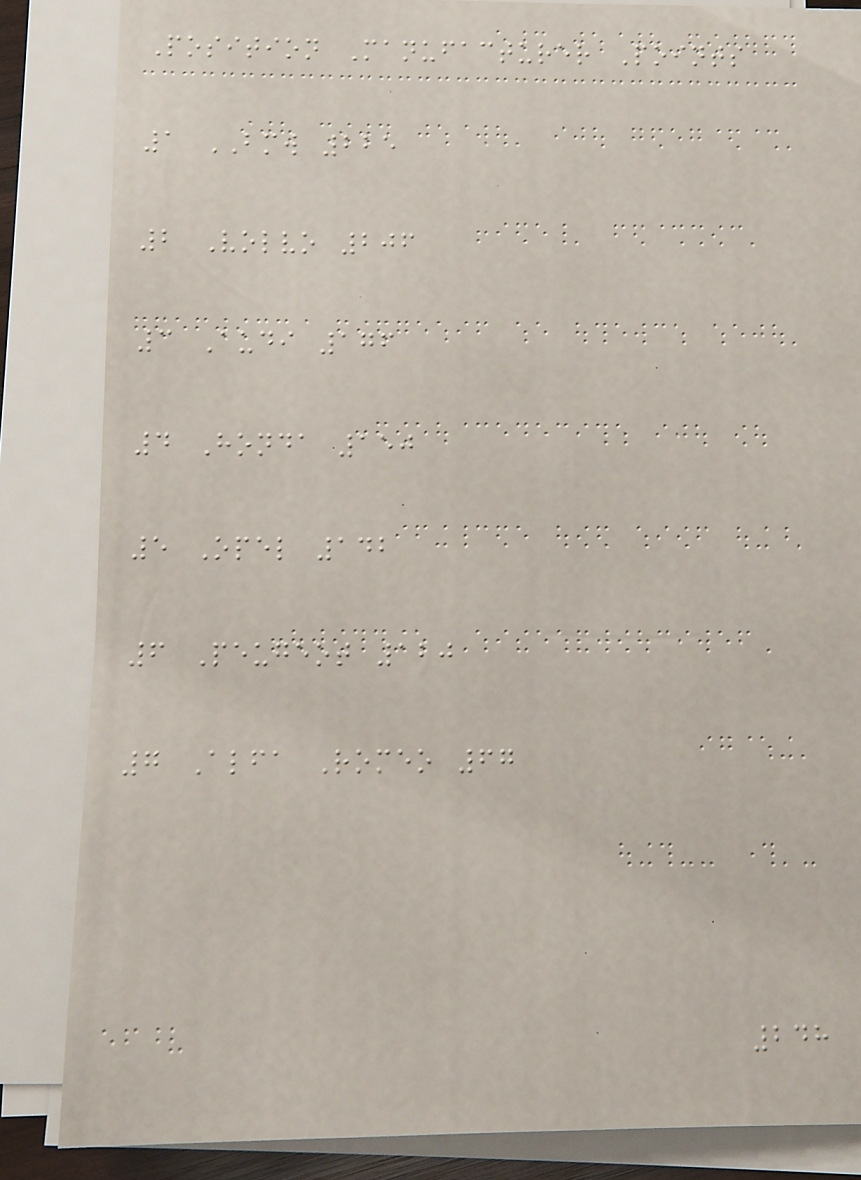Position Manufacturer Points
1 BMW 225
2 Volvo 206
3 Audi 176
4 Honda 150
5 Opel 142
6 Peugeot 120
7 Alfa Romeo 67
248
